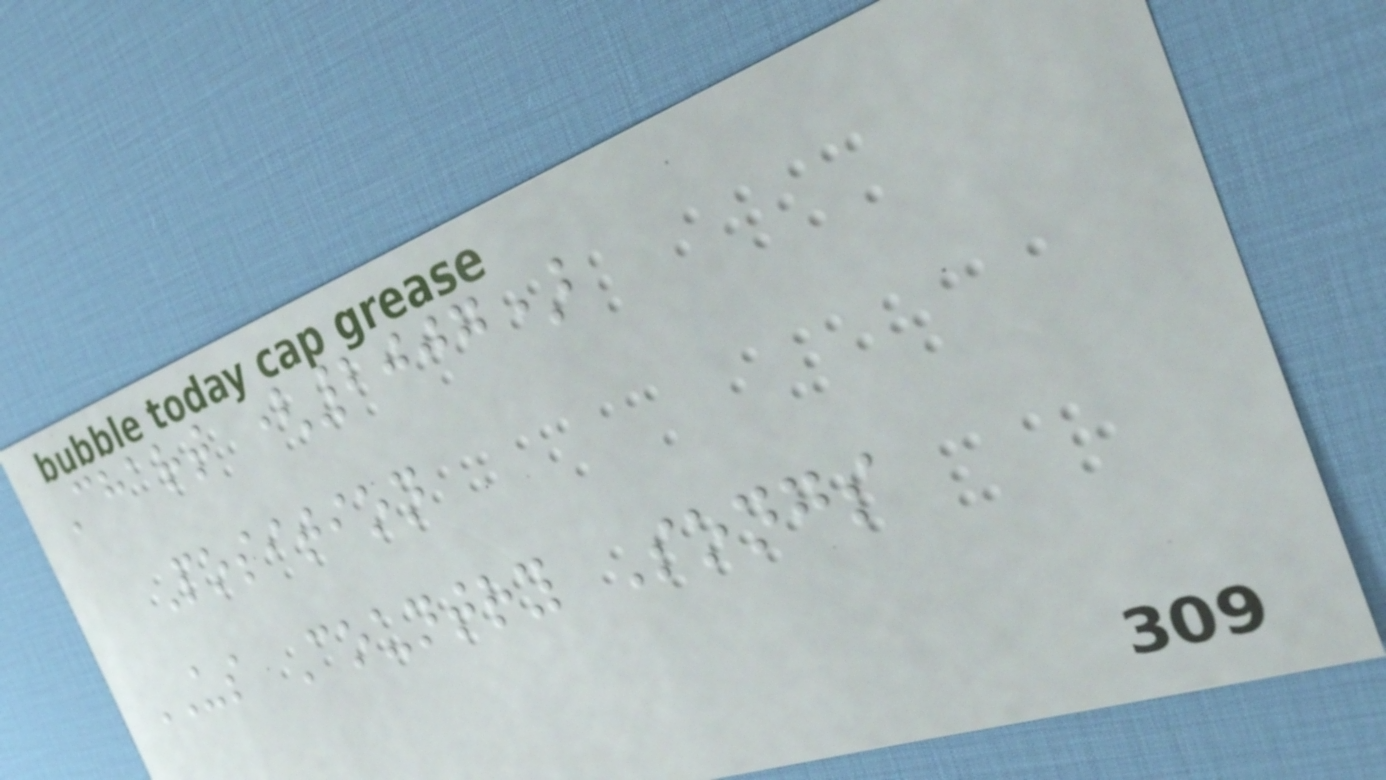Chart (2007)
Position
US Country Songs
